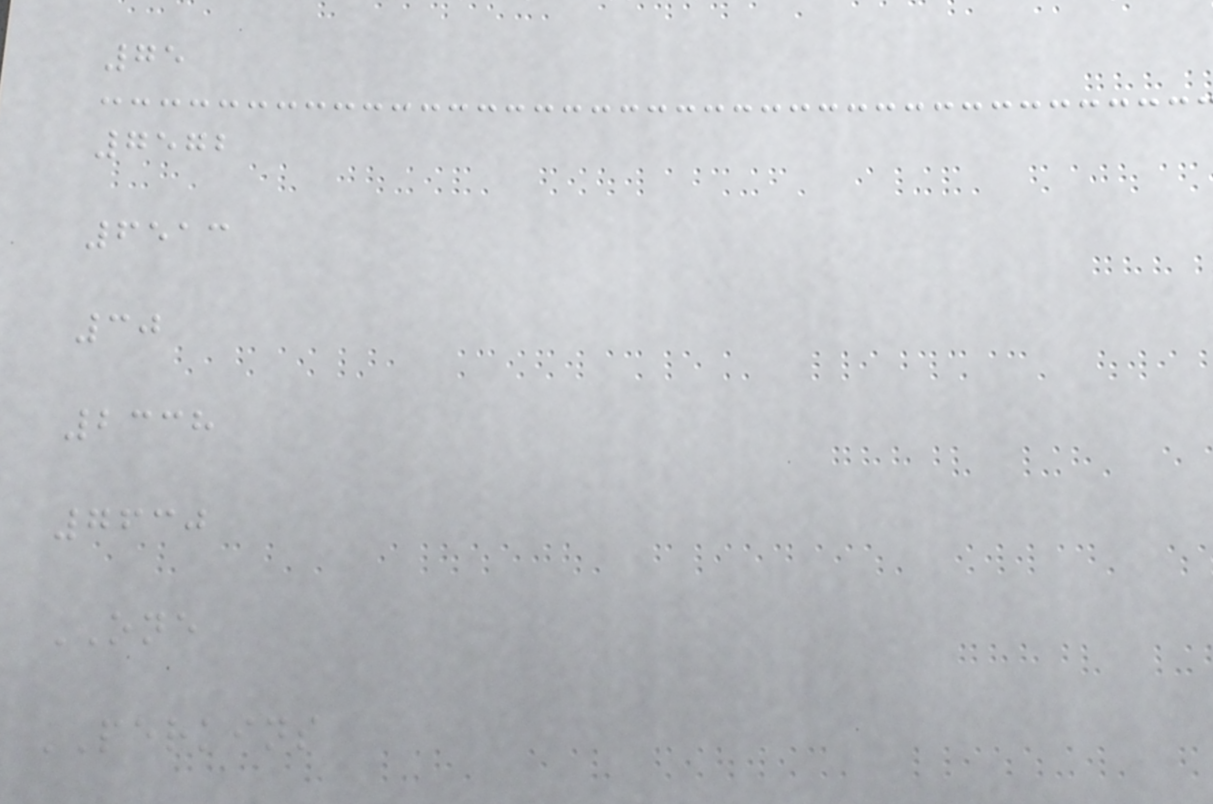75
7572
6513
30
2338
7630
ONE
PERKINS
